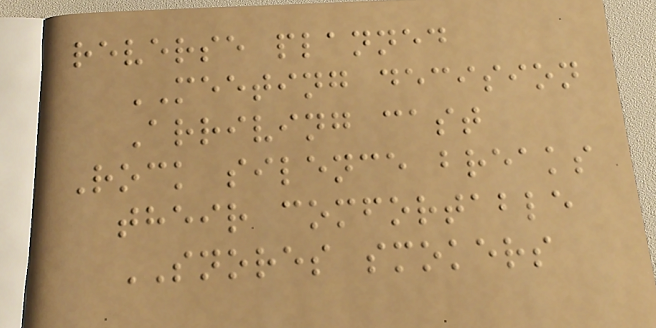reverse planned
MEETING decision
Arriving cast
Rock silence breaks
their comfortable
SNORES smokers
